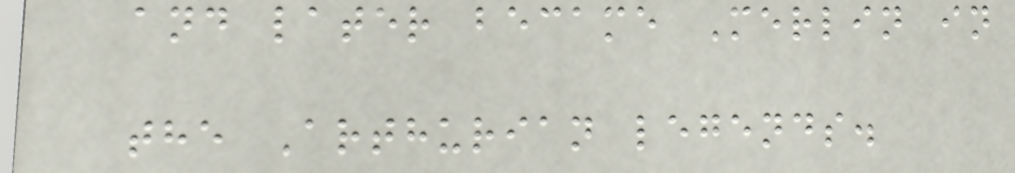and later became Merlin in
the Arthurian legends.
